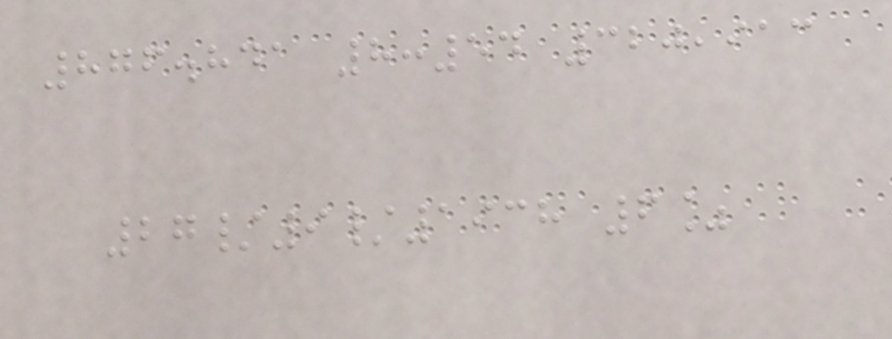876.841 8:54 320,913
27/9/1938 6%
